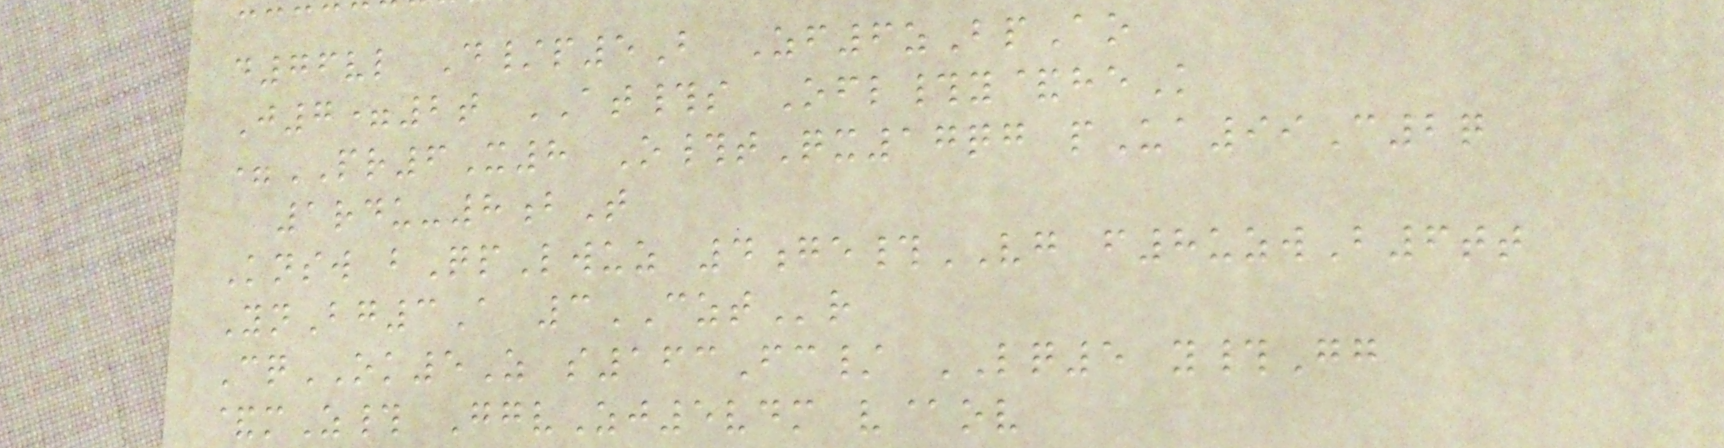d76vl D/p5B Zf6zBpAo
J7=2t AT#s Ofl#y&heK
=PR6X8 O#tQx17qg pUa99C2q
1rdu-8bT
Knsw bQpLwuz 4ge#VG f8uzwB6tt
YnBg3A 3CZTr
CqOK5Z s163Fc/ LQ5 y#Gg
&mZ# GgvZj5vdm v@ov
